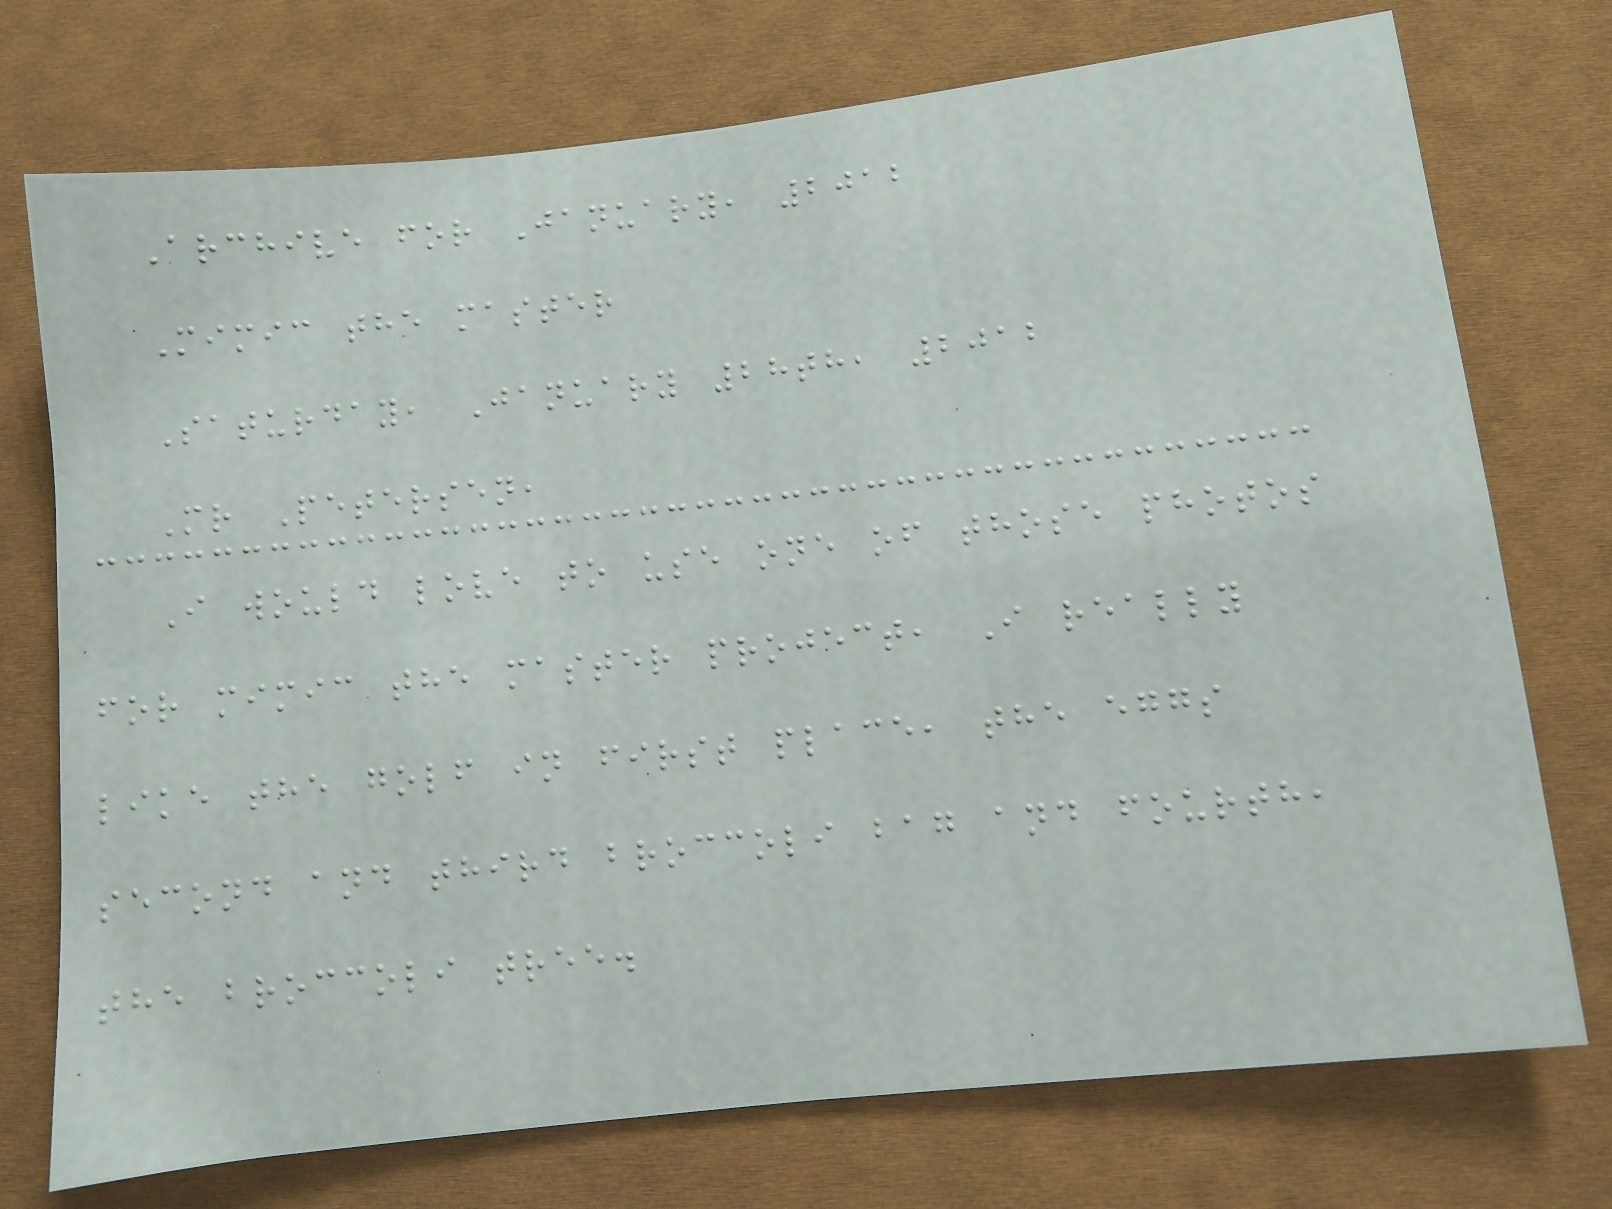Archive for January, 2012
Mimic the master
Saturday, January 28th, 2012
Mr Petersen,
I would love to use one of those photos
for mimic the master project, I really
like the golf in first place, the eggs
second and third broccoli bag and fourth,
the broccoli tree.
